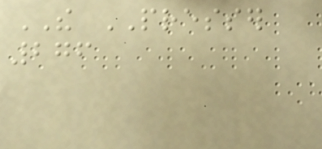THE PRESSER
276
